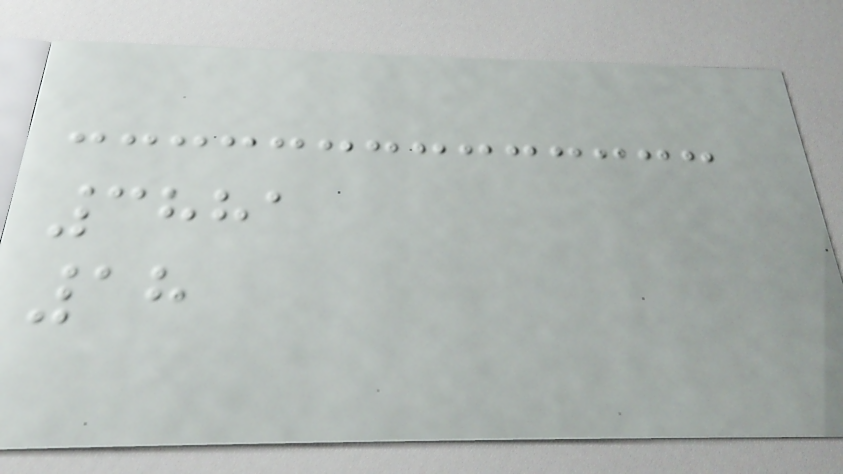3881
18
